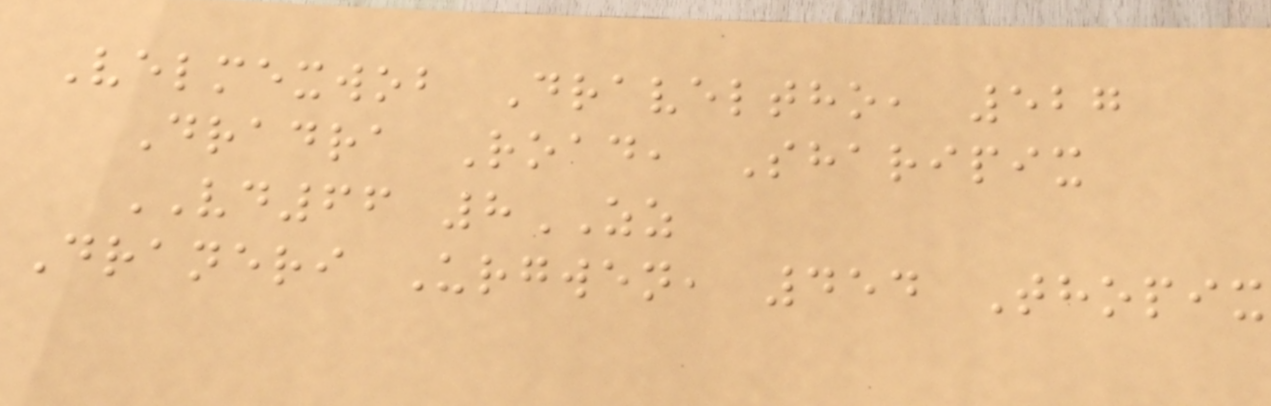Velmexwob Draveltho, 527
Dradra Road, Sharipix
VD66 8ZZ
Draneri Urgwen, 454 Thopix
